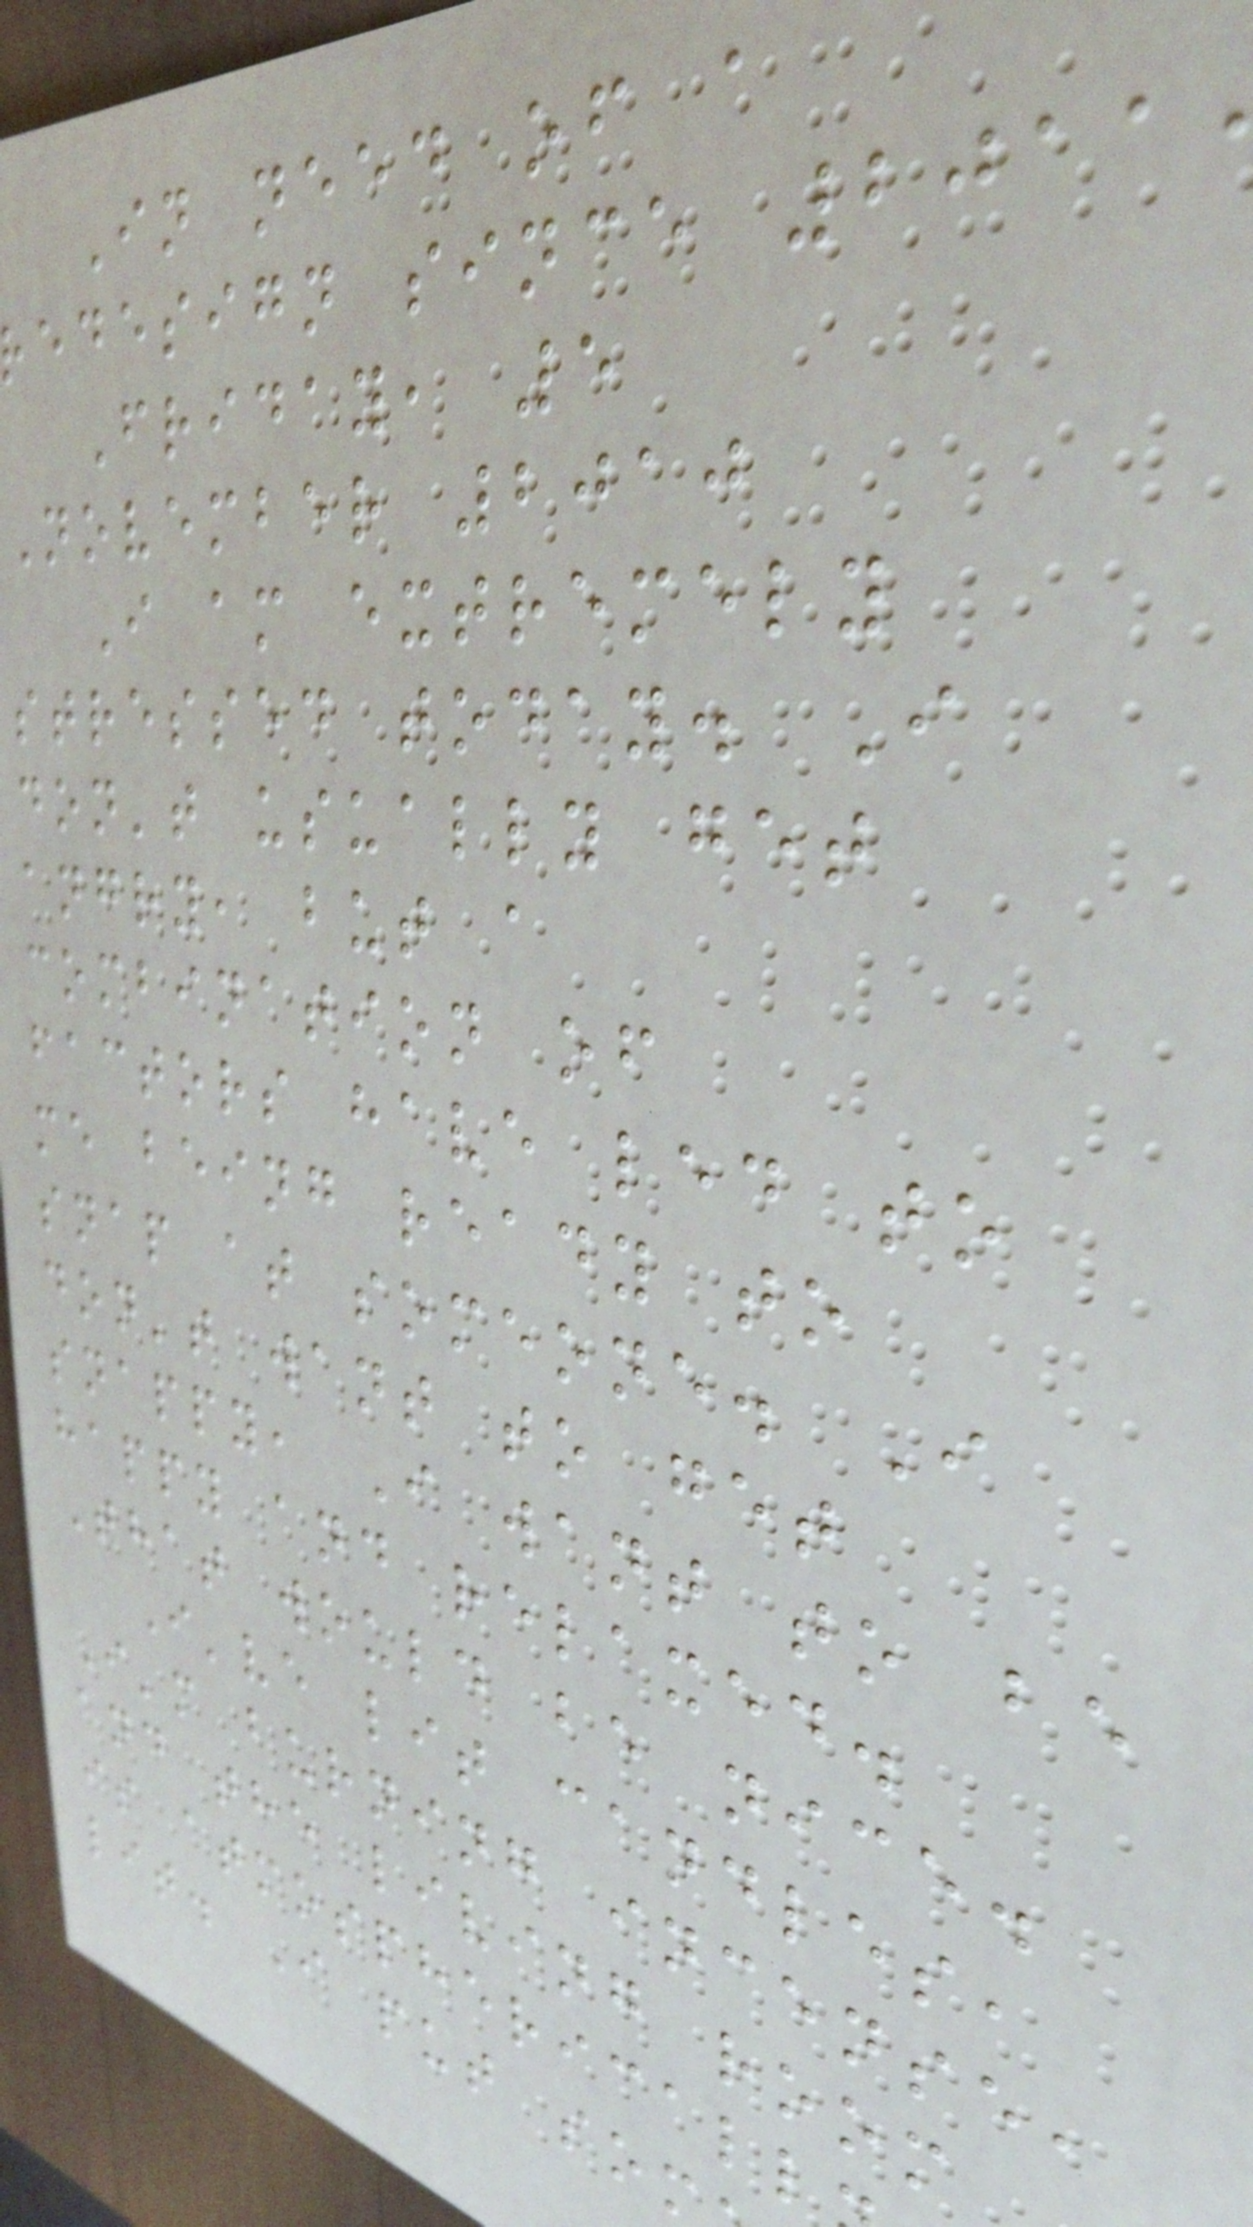In need of a
edesign since 2011
Friday, 5
November 2010
I am extremely
stressed today. I
don't usually get
angry, but a
combination of
factors have led to
me being ready to
snap at someone. I
don't want to get
snappy, I want to be
happy and relaxed.
That would be nice.
I've lit candles,
I'm burning incense,
and the living room
is atmosphericall
lit. I put som
